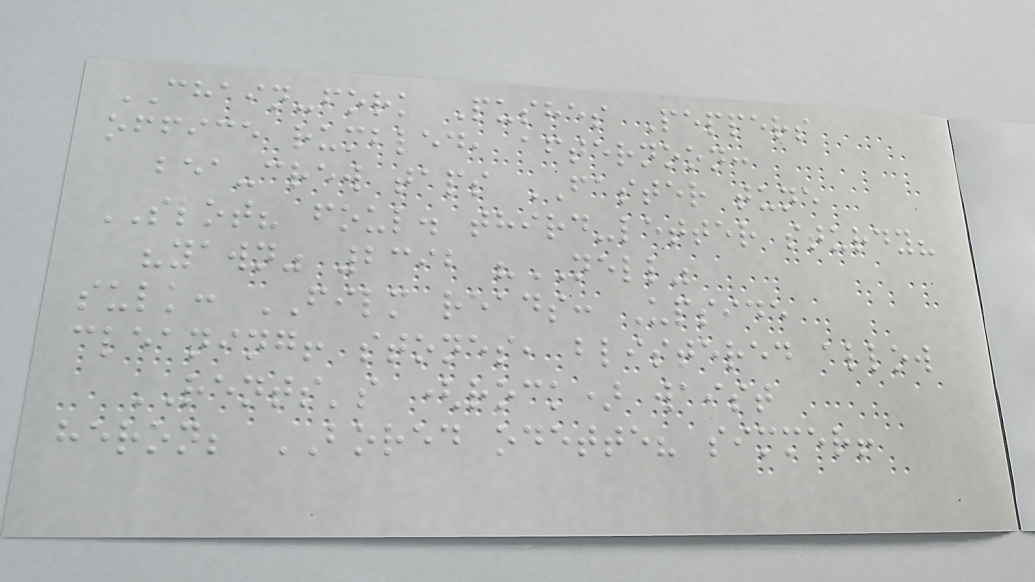CHAIN-fork Pushes Peppers
office rumbled, afternoon:
bea-crew taps FASTER tune
SLOT? foul. third-letter sturdy?
"yawn" 2392 "NELL"
sulk: FILM reads: Upside
cleaning! stones, blistered allow
RENTS's (rock) waist
heron; BORED odette? simmer!
